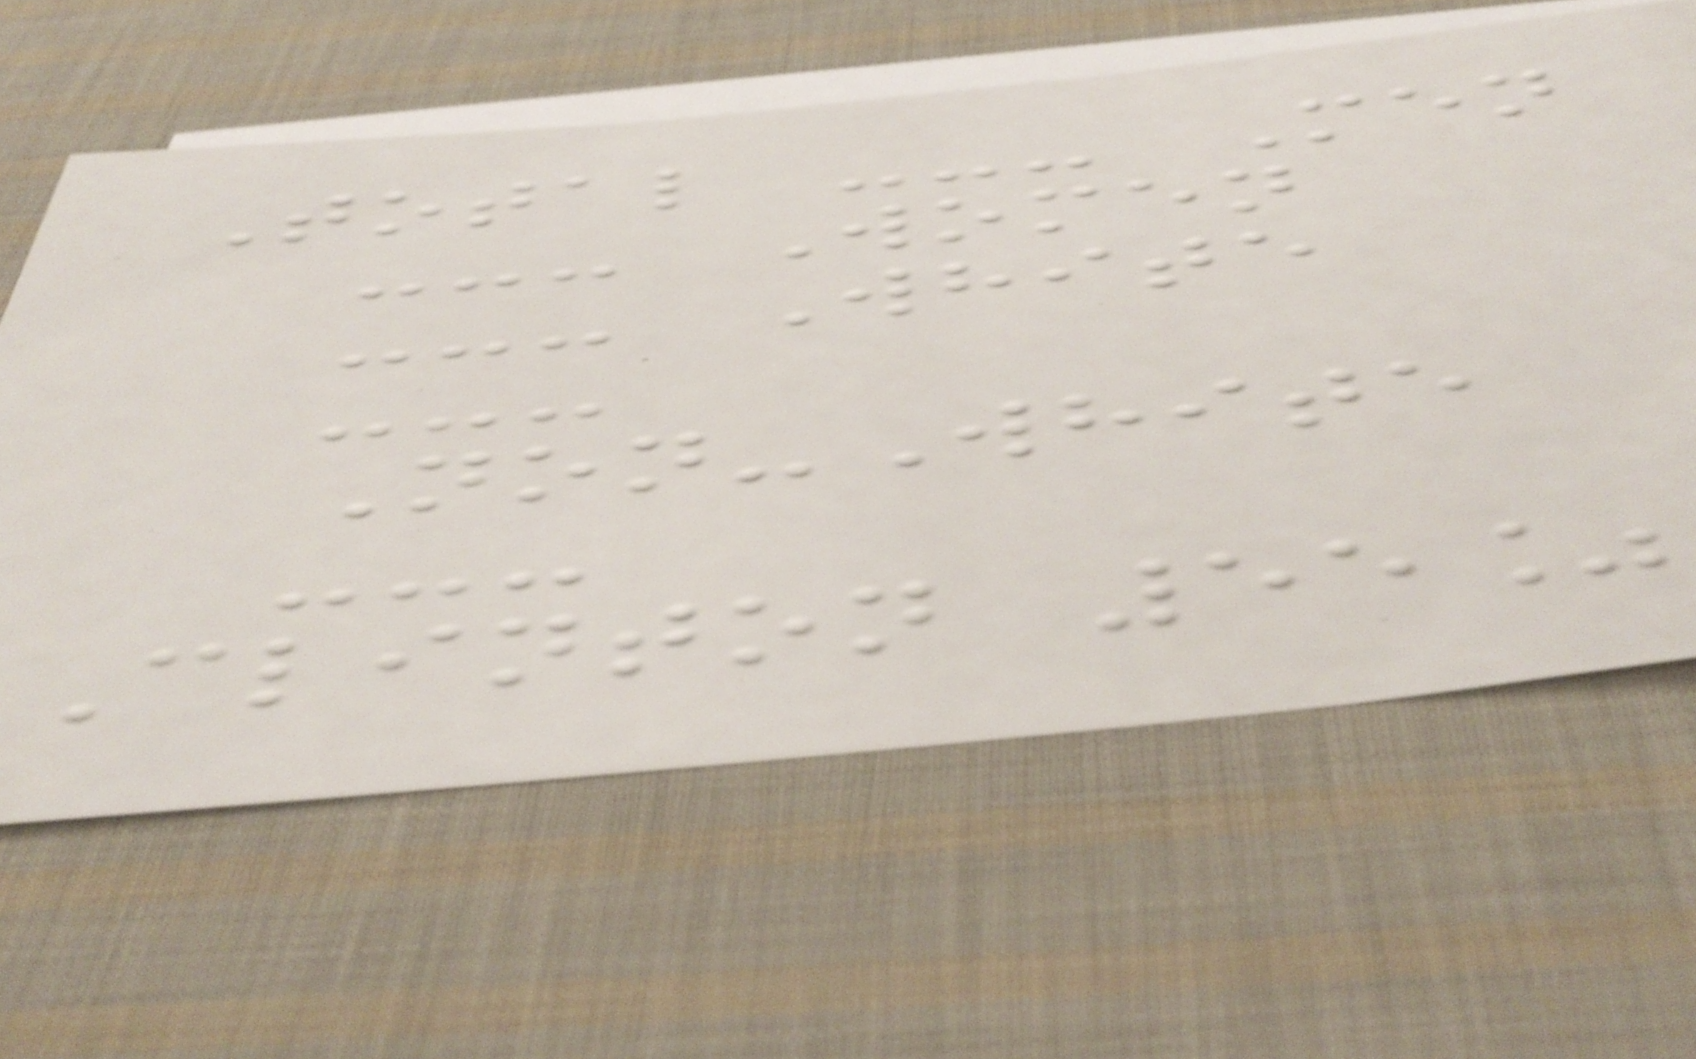Total --- Men
--- Women
--- White
---
Non-White
---
Clinton 55%
